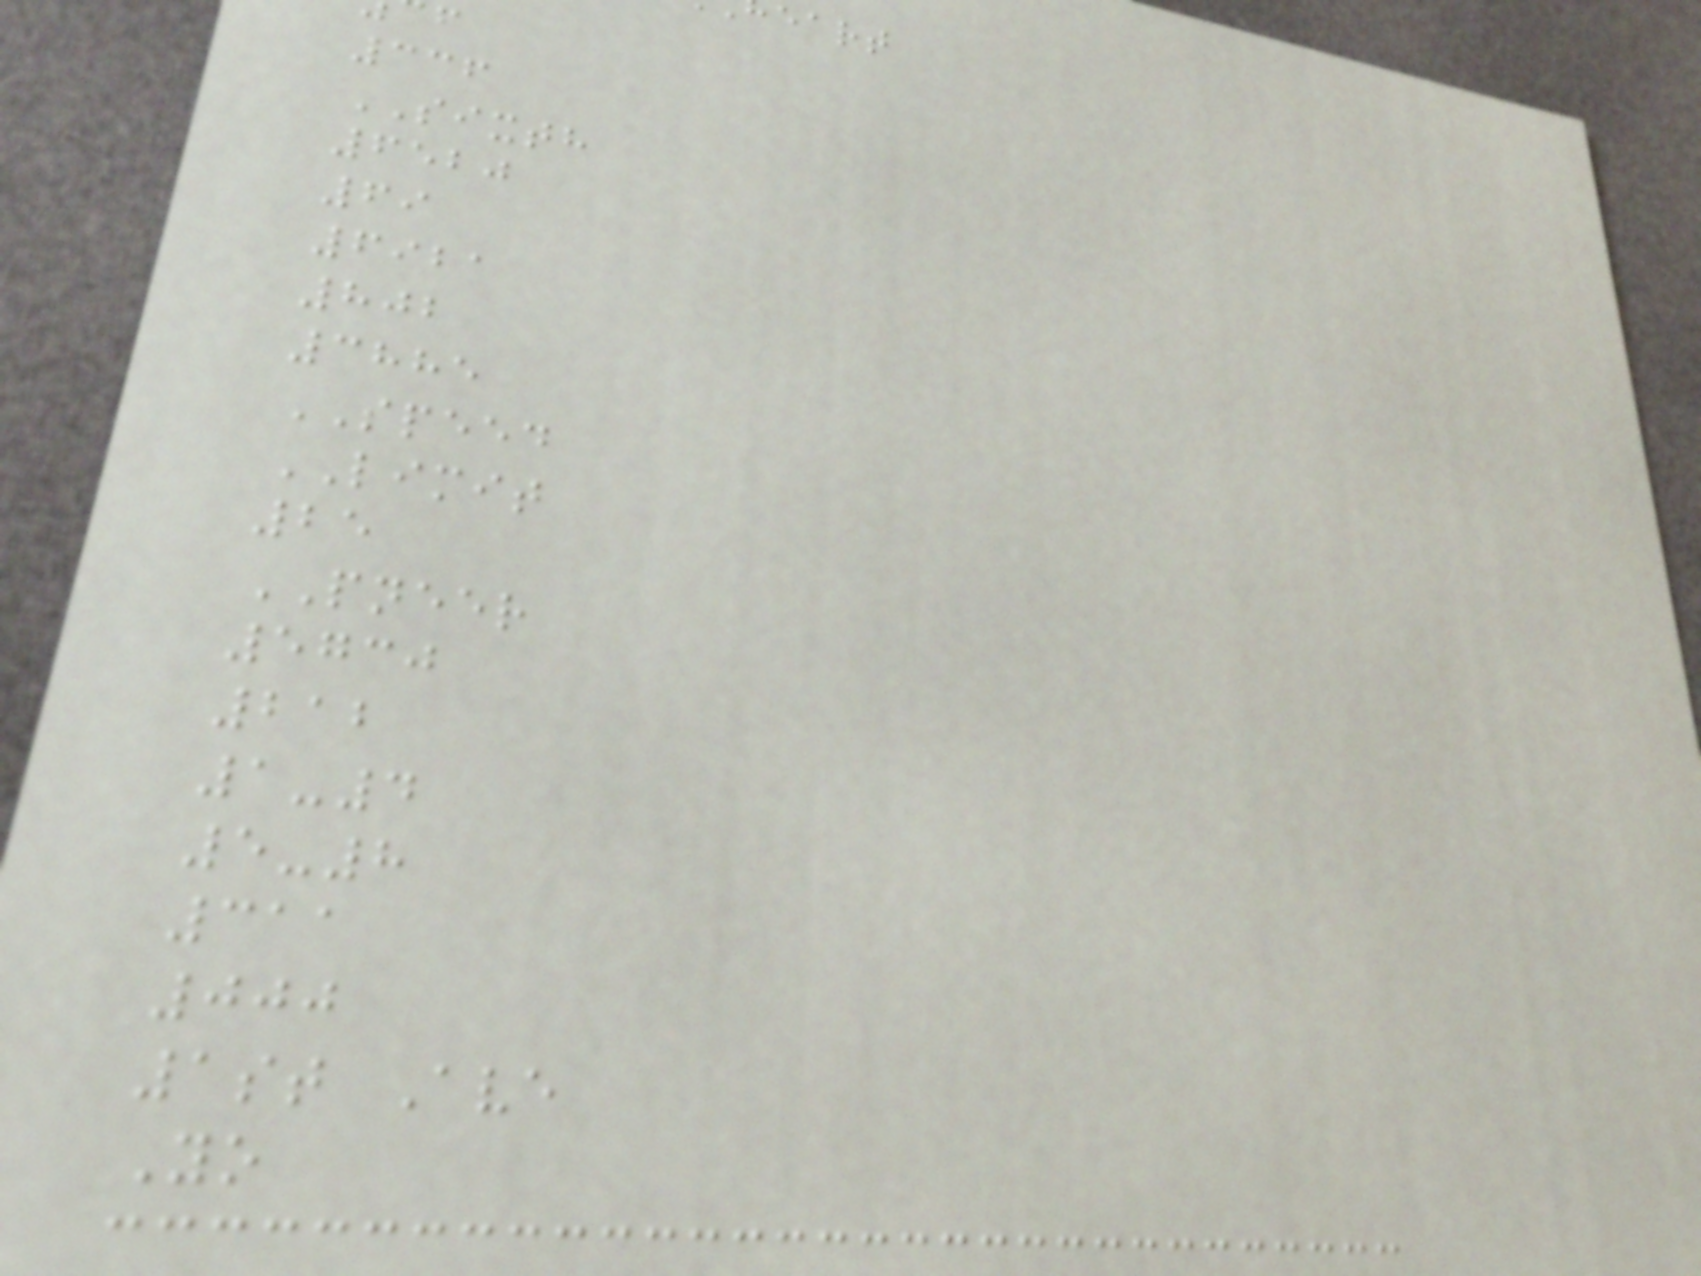eart
336
SIXTH
6520
69
6921
802
3885
SPEED
LIMIT
25
PNEER
5730
212
1-4
5-8
311
000
1st Ave
Yo
